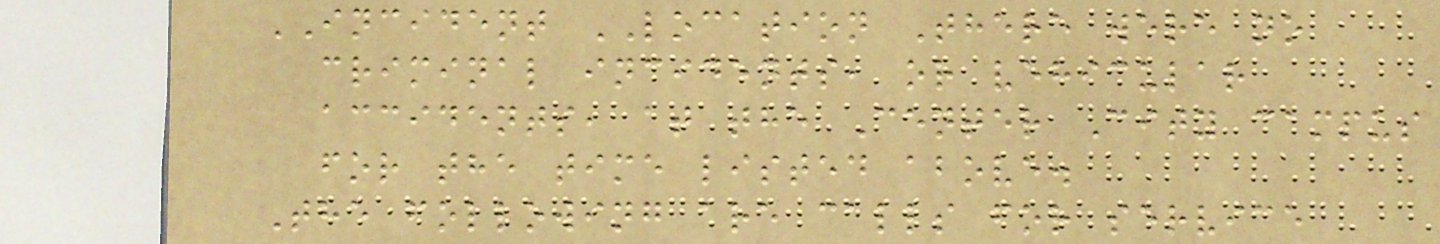INCIDENT LOCATION There were no
criminal incidents, or vehicular
accidents, at the Center City campus
for the time listed above.
The following are calls for service
